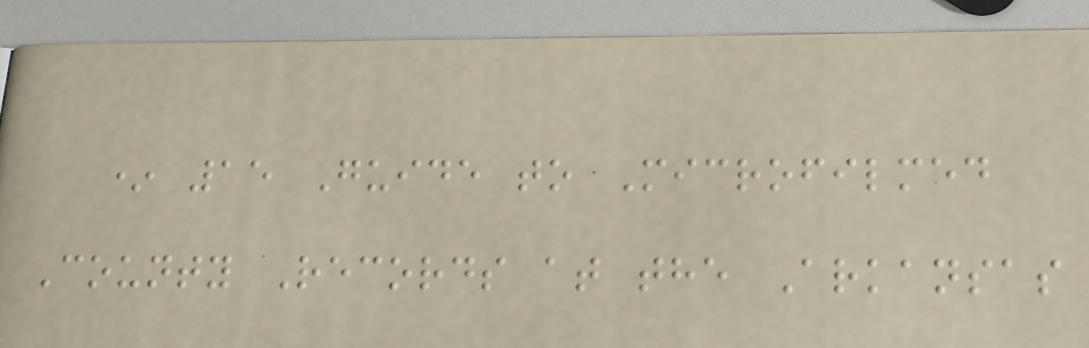* 15 Guide to Microfilmed
County Records at the Arkansas
